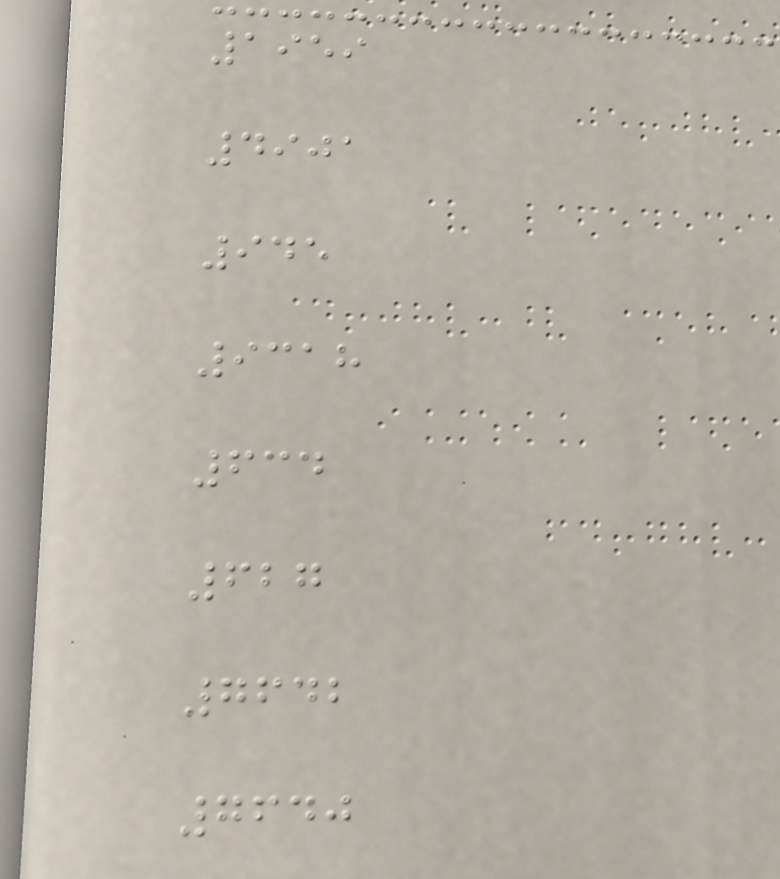1959
4901
945
9318
634
627
7642
7640
